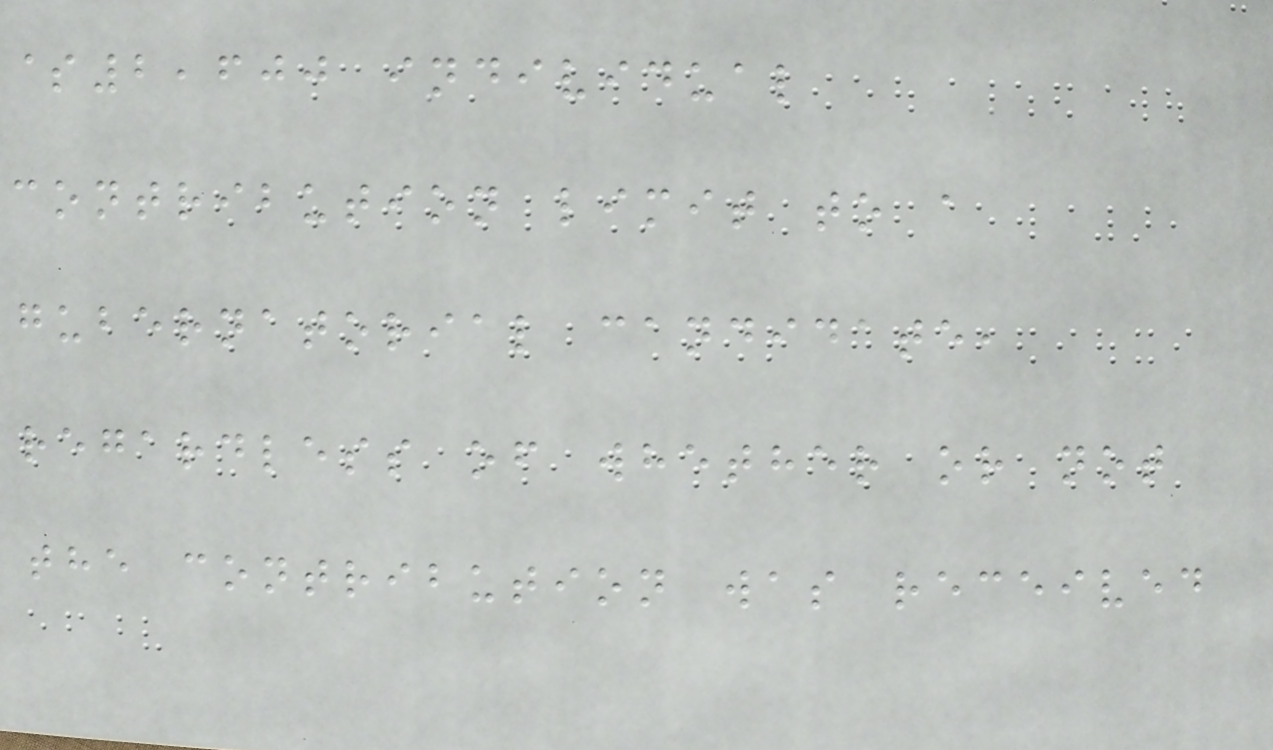$2,600 individual
contribution limit to a
gubernatorial candidate,
regardless of whether or not
the contribution was received
